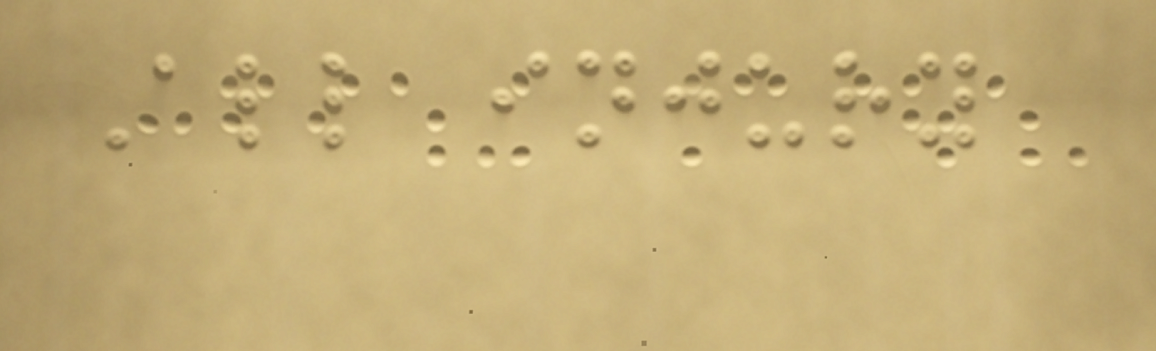All injury
